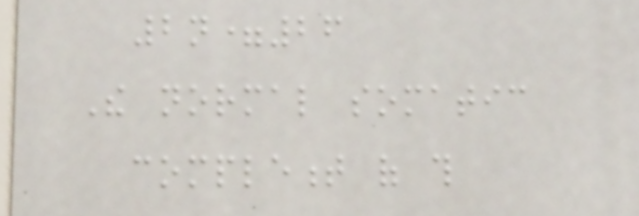2n=26
The normal somatic
complement of this
